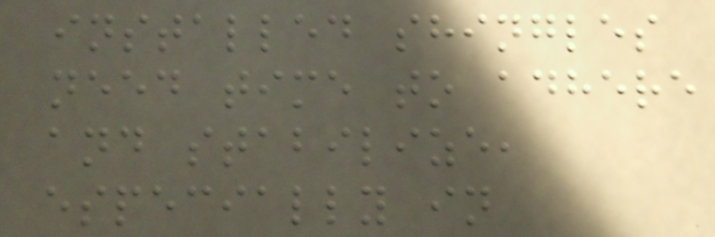installed shingles
need time to adhere
and stabilize,
especially in
